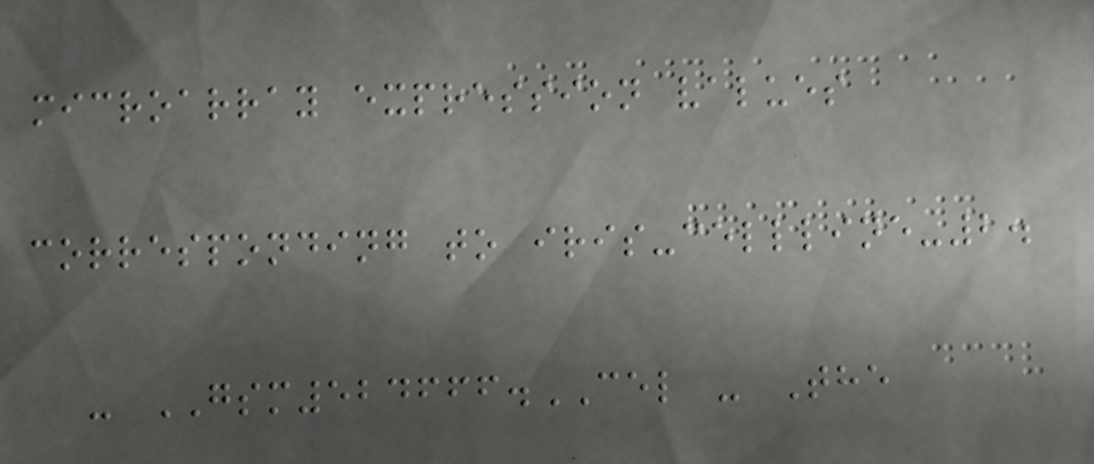microarray expression values
corresponding to iris-cellline-2.
- GSM524666.CEL - The
